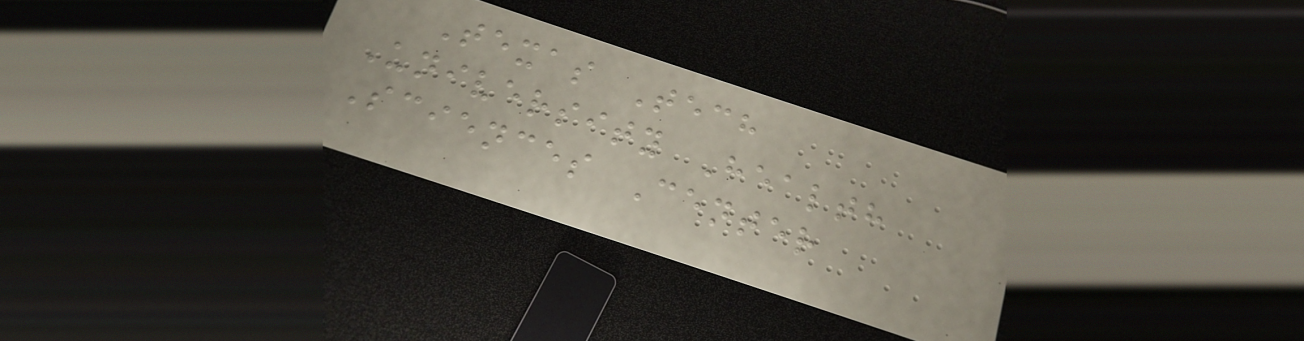Texas Tech
University Health
Sciences Center
